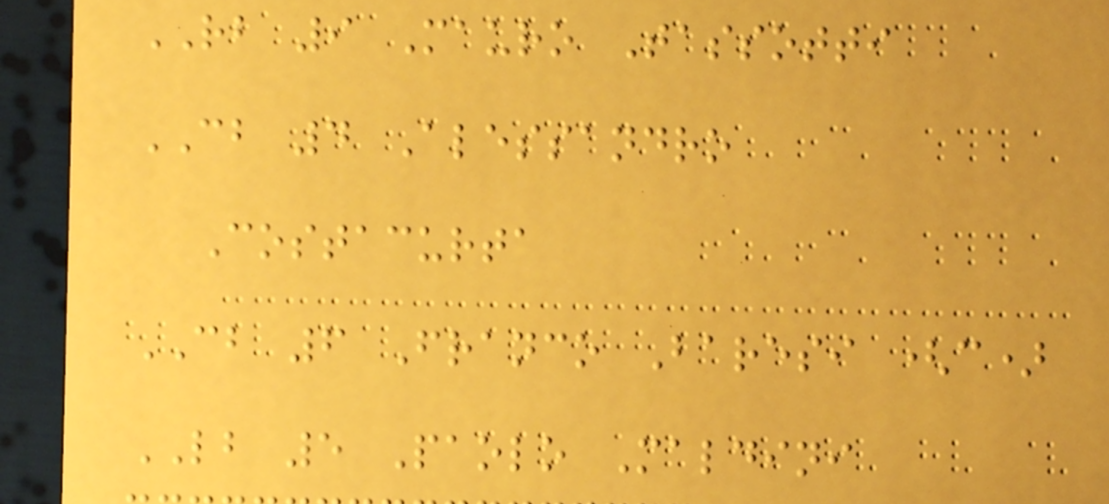RB 9 Mauro Tassotti
CB 4 Alessandro
Costacurta
CB 6 Franco Baresi (c)
LB 5 Paolo Maldini
